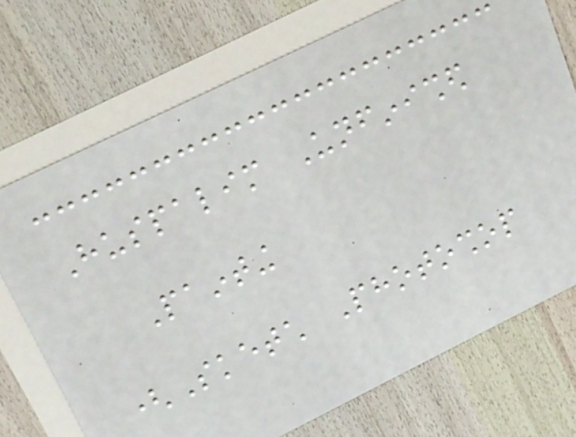Huspalim Unfinished
Painting
(Sketch Photoshop
